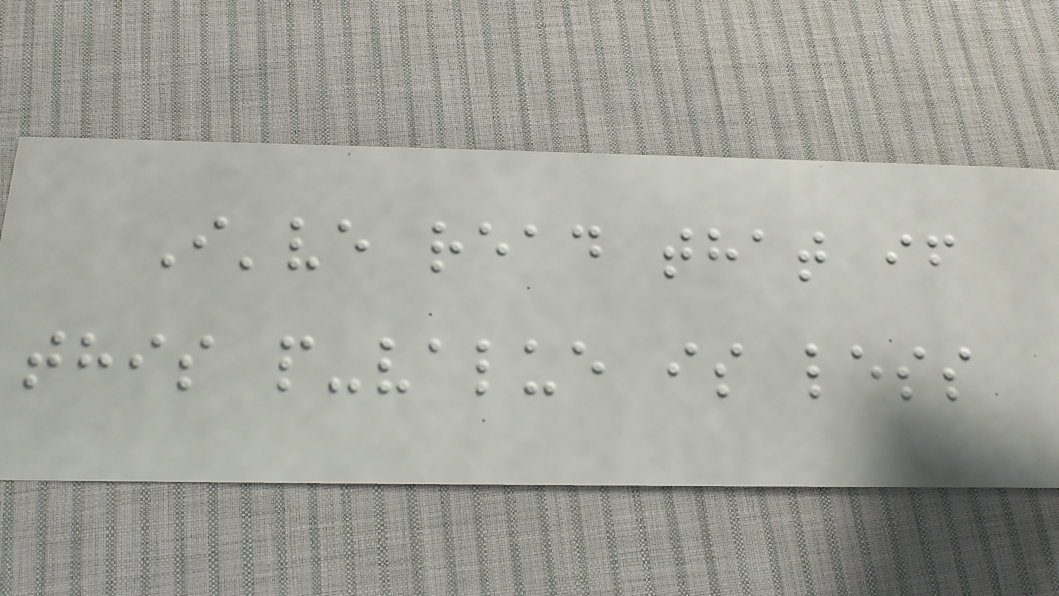I've read that if
this p-value is less
